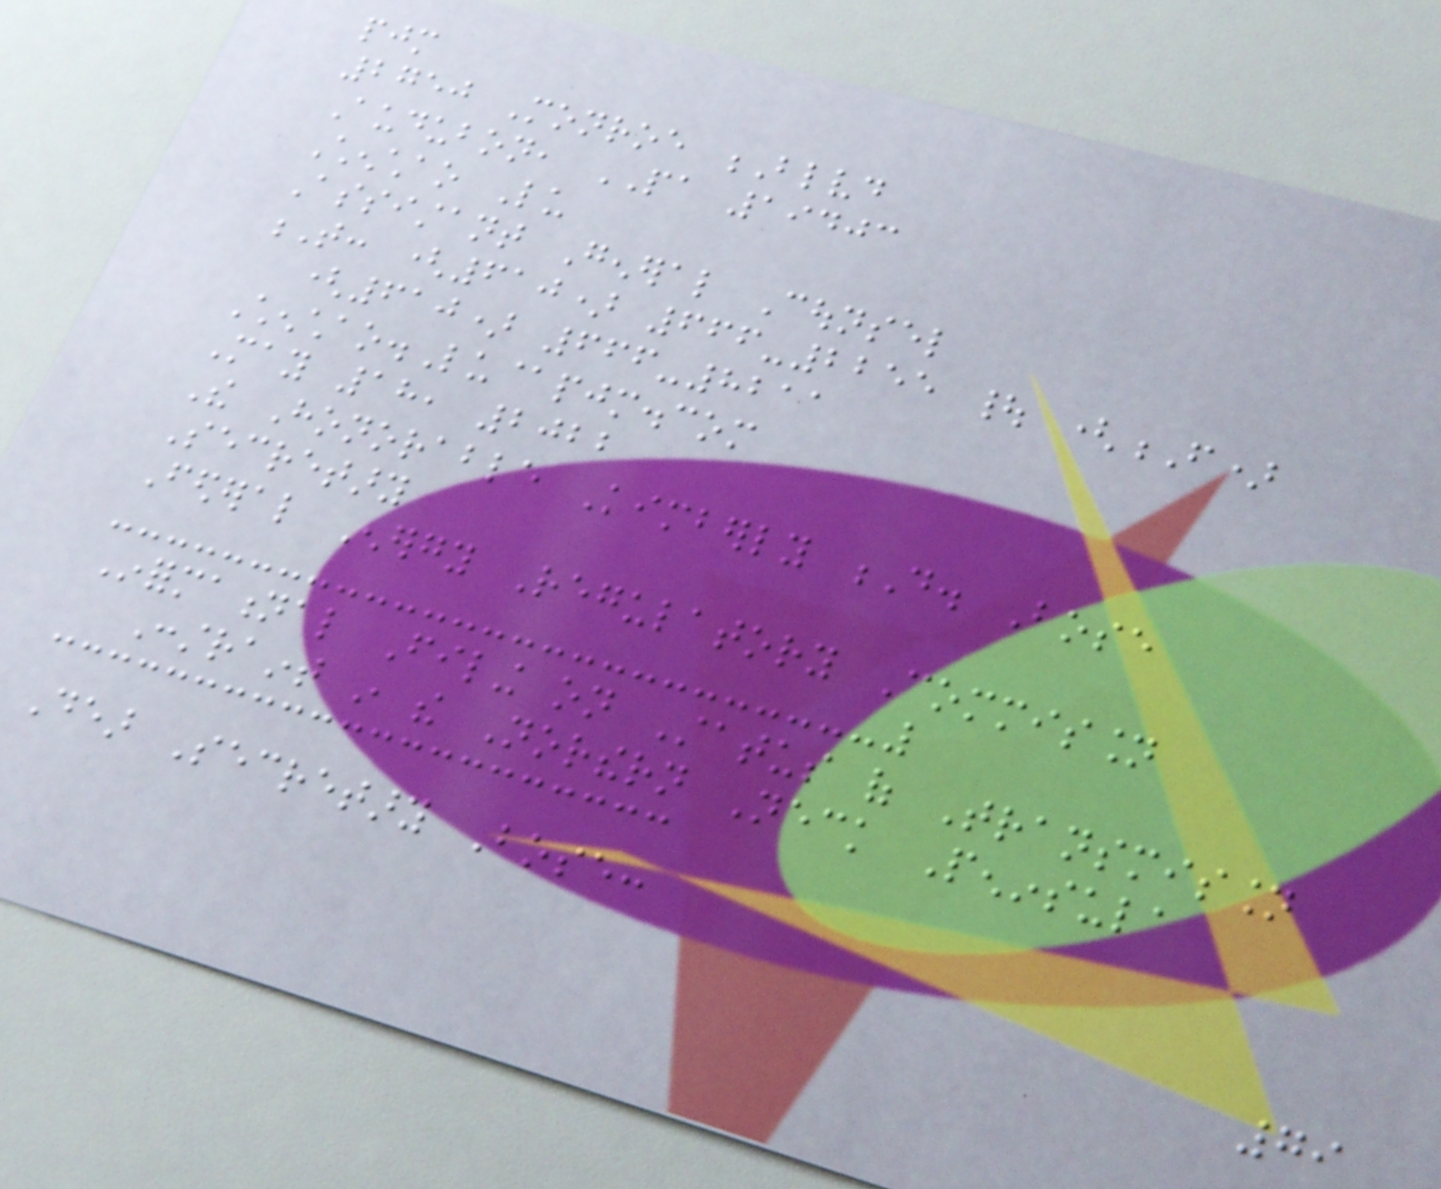pjm
2750 Monroe Blvd
Audubon, PA 19403
Chenchao Lu
Assistant General Counsel
T: (610) 666-2255 | (F)
(610) 666-8211
Chenchao.Lu@pjm.com
May 18, 2022
The Honorable Kimberly D. Bose
Secretary
Federal Energy Regulatory Commission
Informational Filing on Status of Transmission
Constraint in the Northern Neck Peninsula
Dear Secretary Bose:
79
